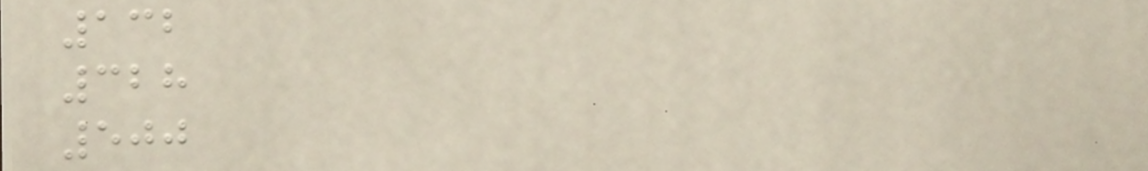132
328
500
